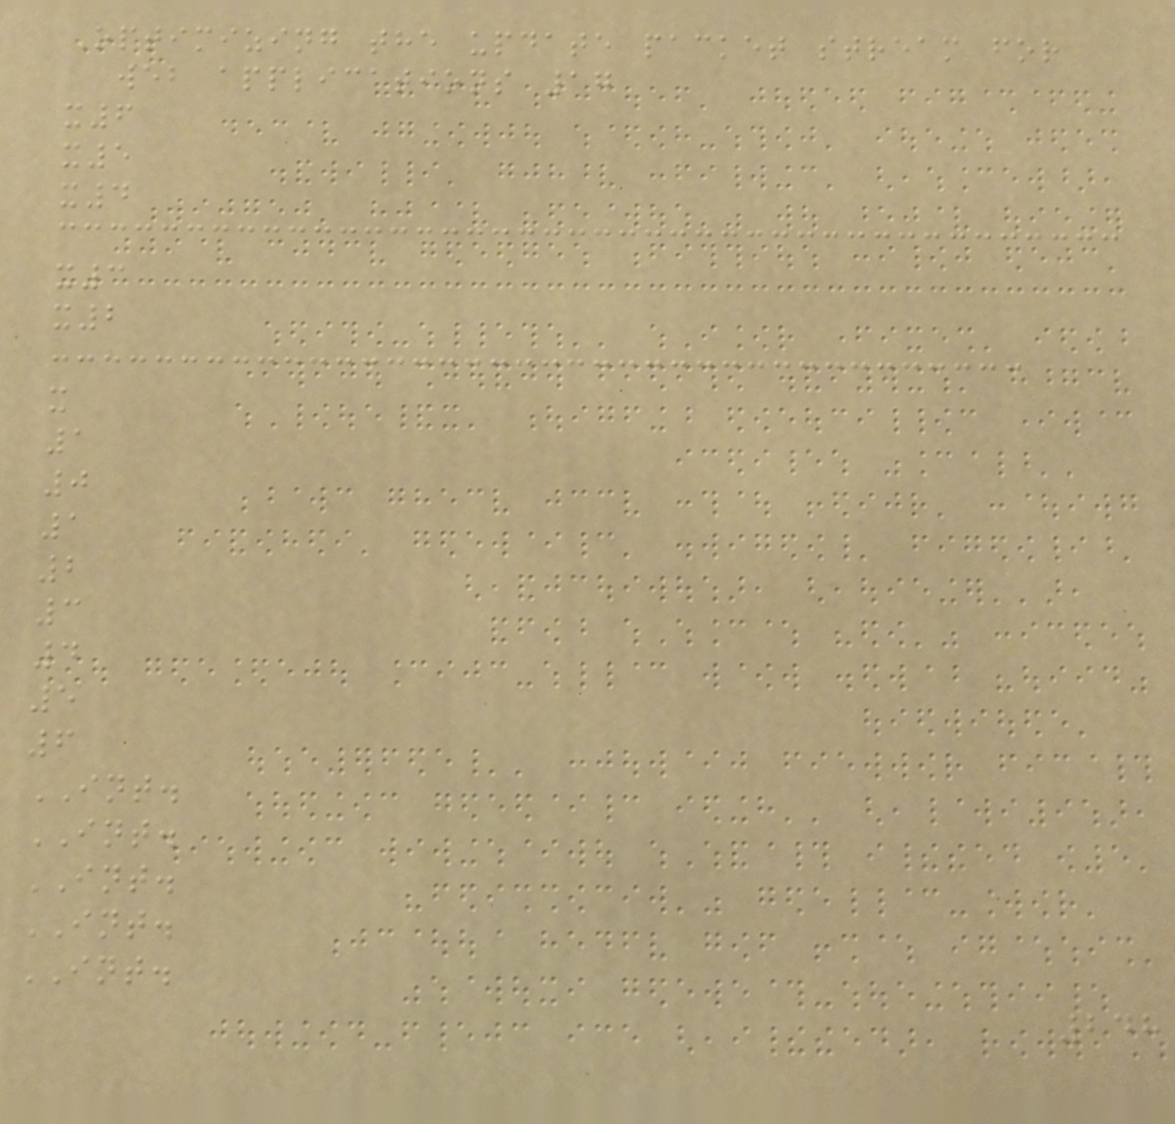Optimizing the update packet stream for
web applications 17
x6
x5
x4
x3
x2
x
1
0
1
2
3
4
5
6
INT.
INT.
INT.
INT.
INT.
248
